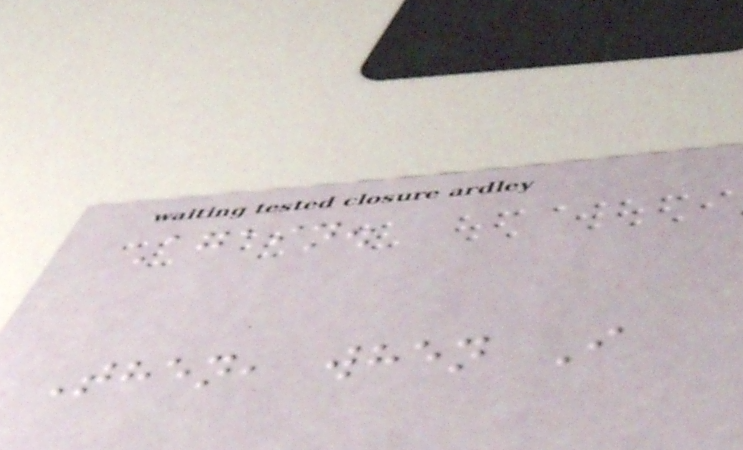Again.
Then, when I
